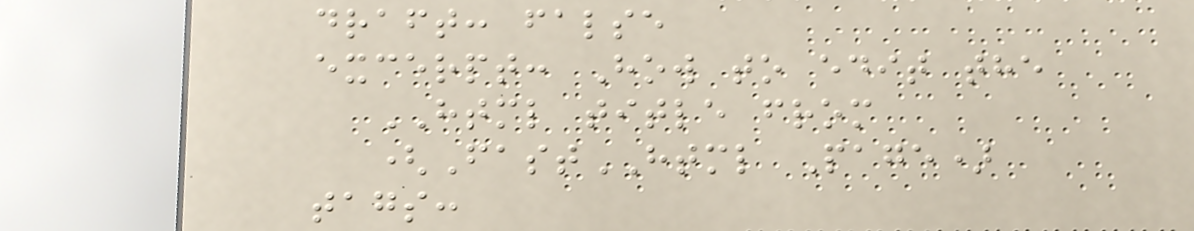draft: false
excerpt: How to edit the
HTML title from
(FastHTML Page)
tags:
